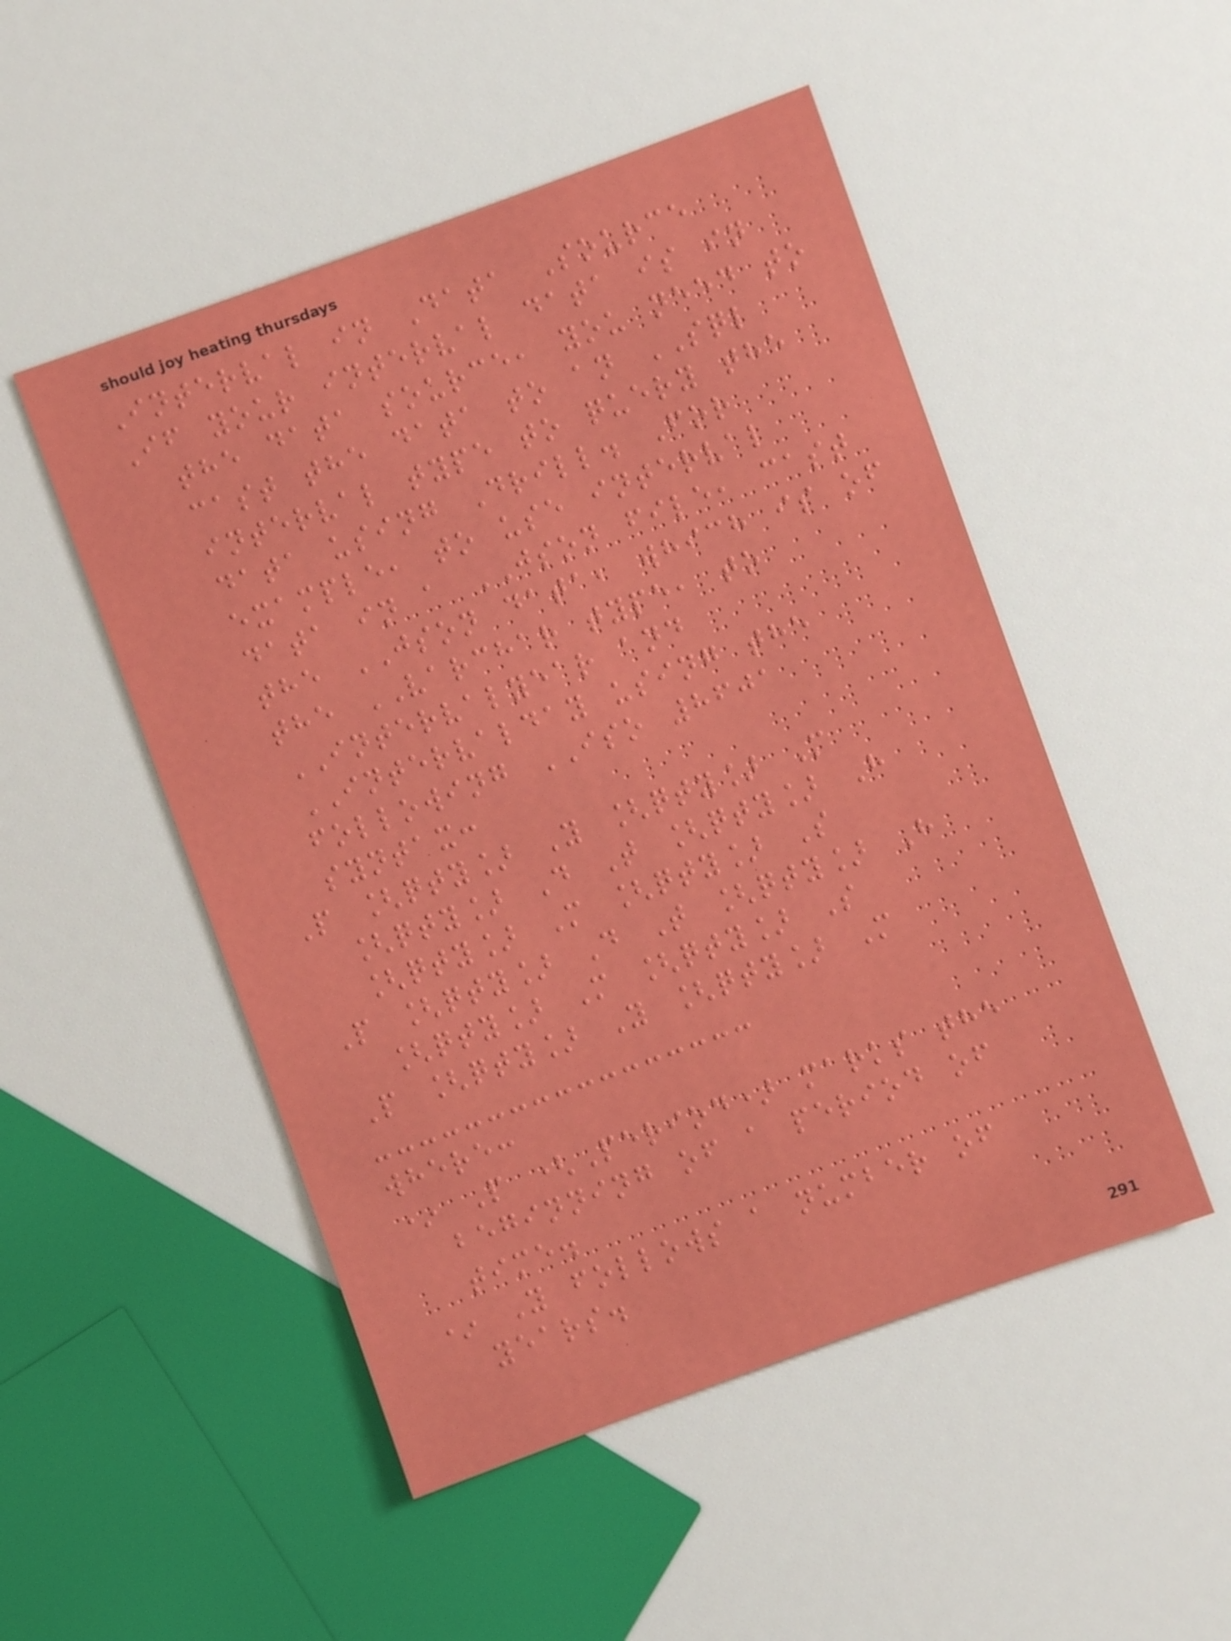Interval in Data Source
If your interval data is in
the data source, you need to
cast the data to an SQL
interval type to query the
data using Drill. For
example, to use interval
data in a JSON file, cast
the JSON data, which is of
the VARCHAR type, to
INTERVALYEAR and
INTERVALDAY using the
following ISO 8601
syntax:
P [qty] Y [qty] M
[qty] D T [qty] H
[qty] M [qty] S
P [qty] D T [qty] H
[qty] M [qty] S
P [qty] Y [qty] M
where:
* P (Period) marks the
beginning of a period of
time.
* Y follows a number of
years.
